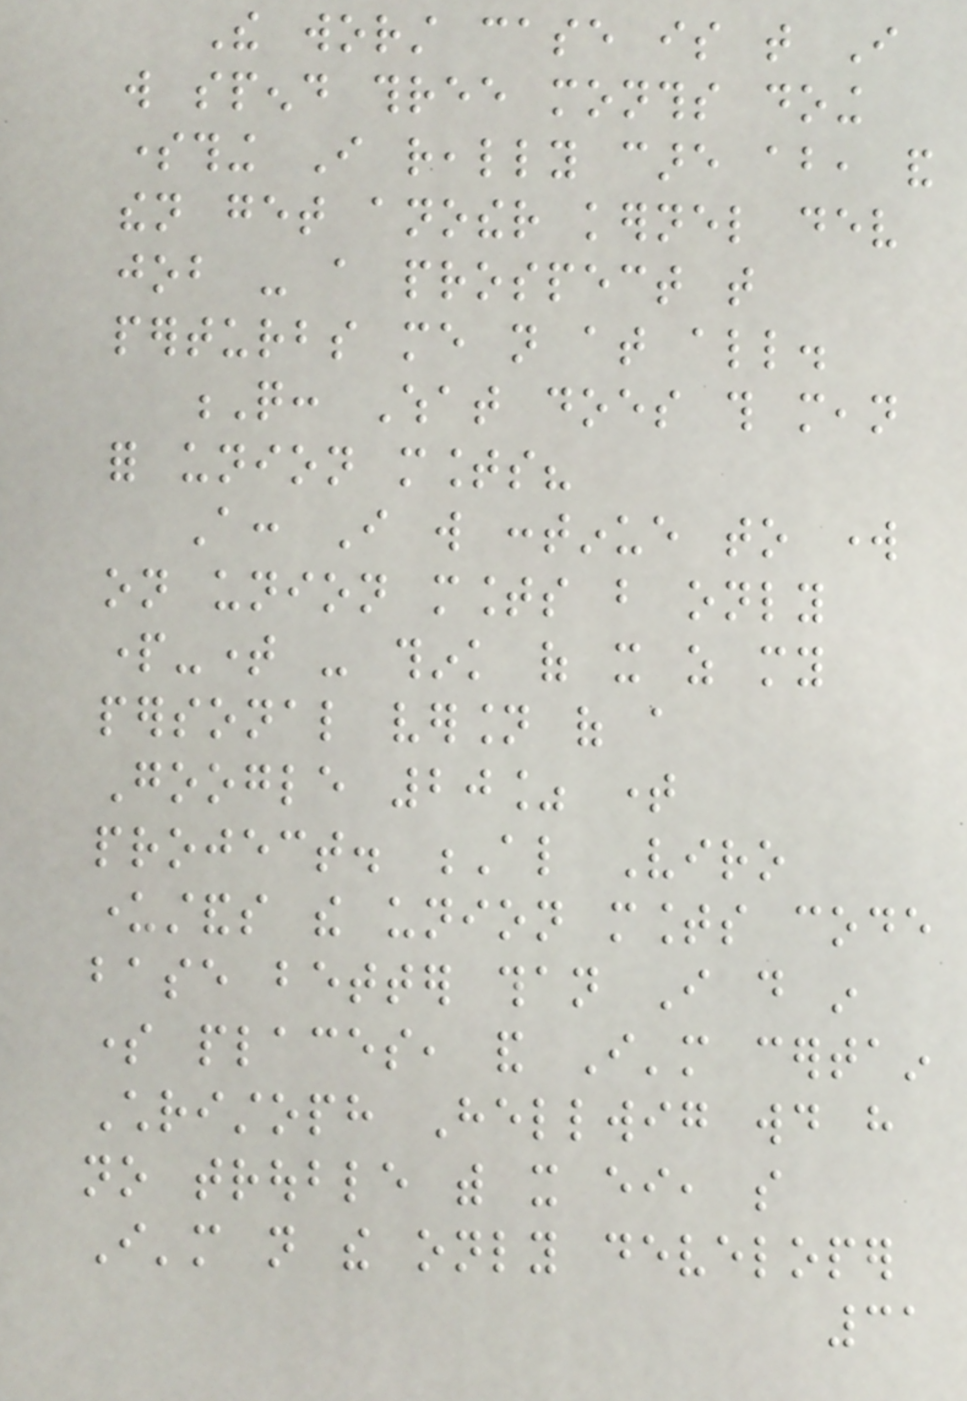The worst case is that I
will spend three months doing
something I really care about, and
then get another kernel dev
job - a prospect that
perturbs me not at all.
Q: What does this mean
for union mounts?
A: I will continue to work
on union mounts but only
part-time - think of it as my
personal version of a
Google 20% time
project. Al Viro
understands the union mounts code
base better than I do in
some places, and I'm certain
Christoph Hellwig would have
no trouble with it either, so
I'm not the only developer
31
